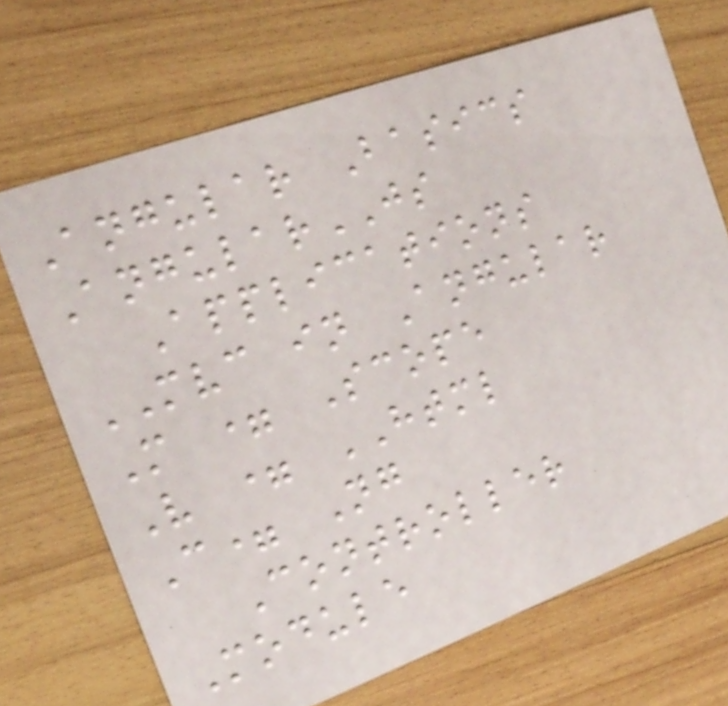Angular Basics
AngularJS
Applications
MVC in Angular
M = Scope
V = HTML
C= Ng
Controller
Module
